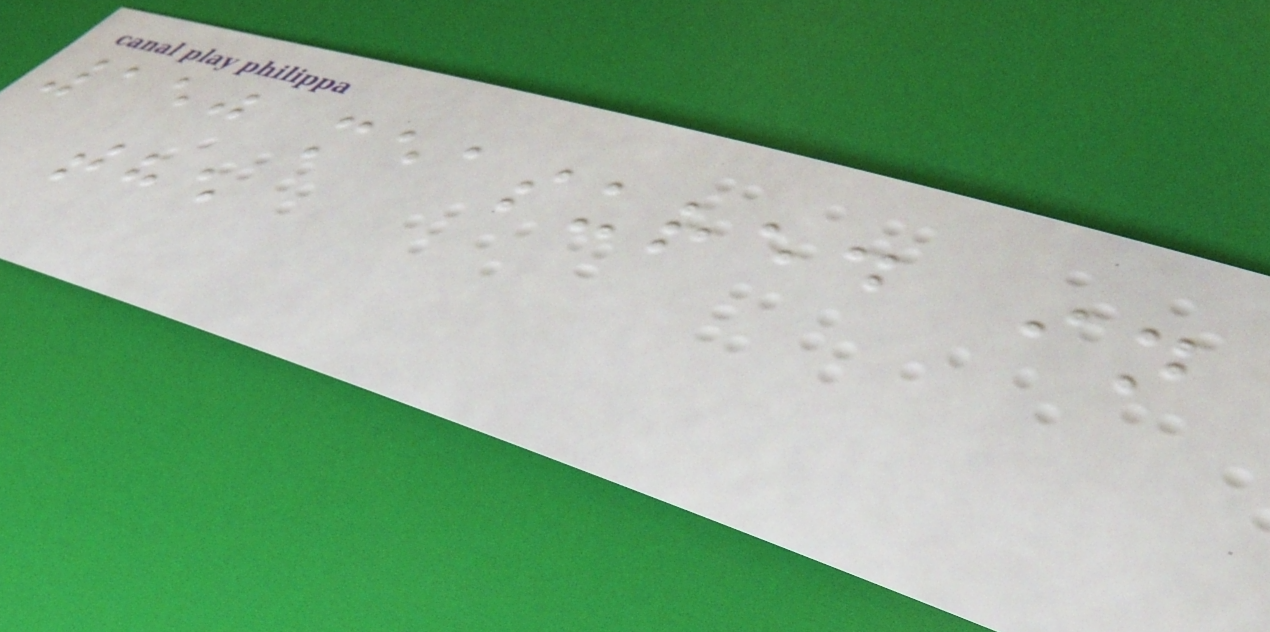150 measured in
the
